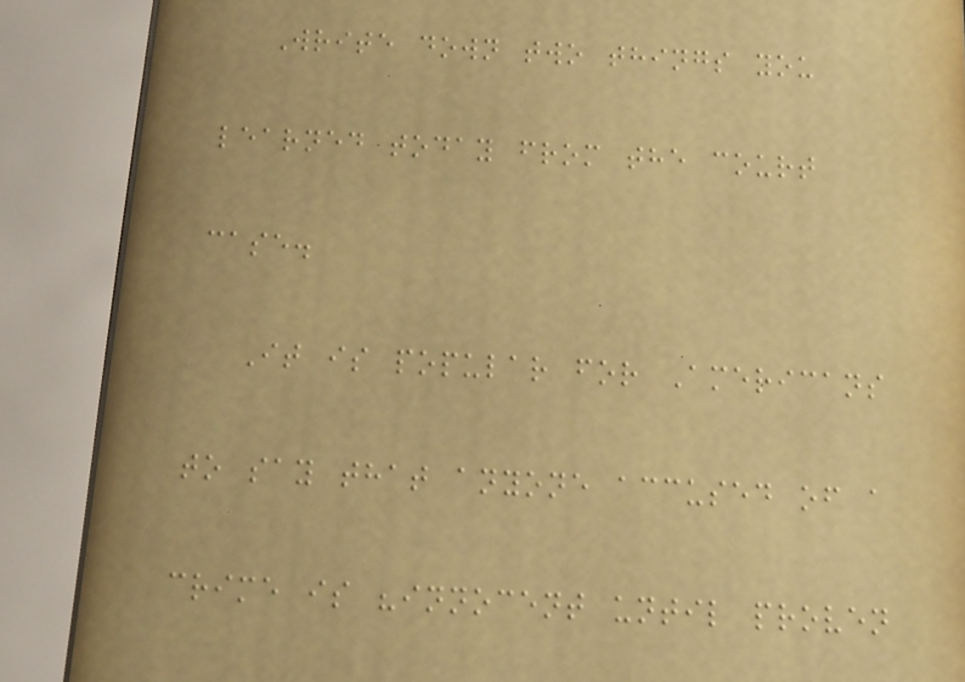Write down two things you
learned today from the court
case.
It is popular for Americans
to say that anyone accused of a
crime is "innocent until proven
